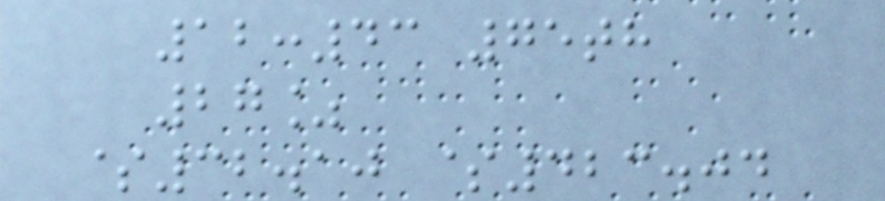12:43 75th
27%
$32.10 $423.04
